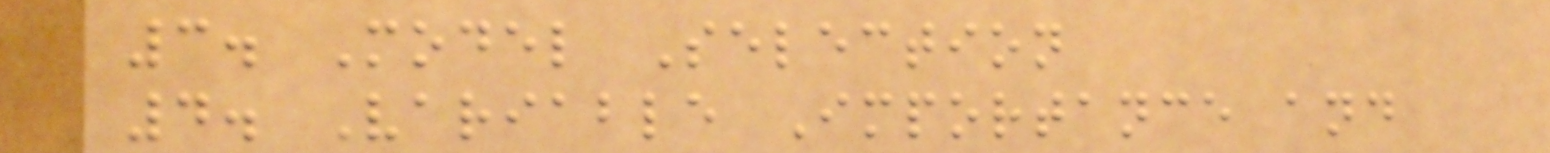3. Model Selection
4. Variable Importance and
